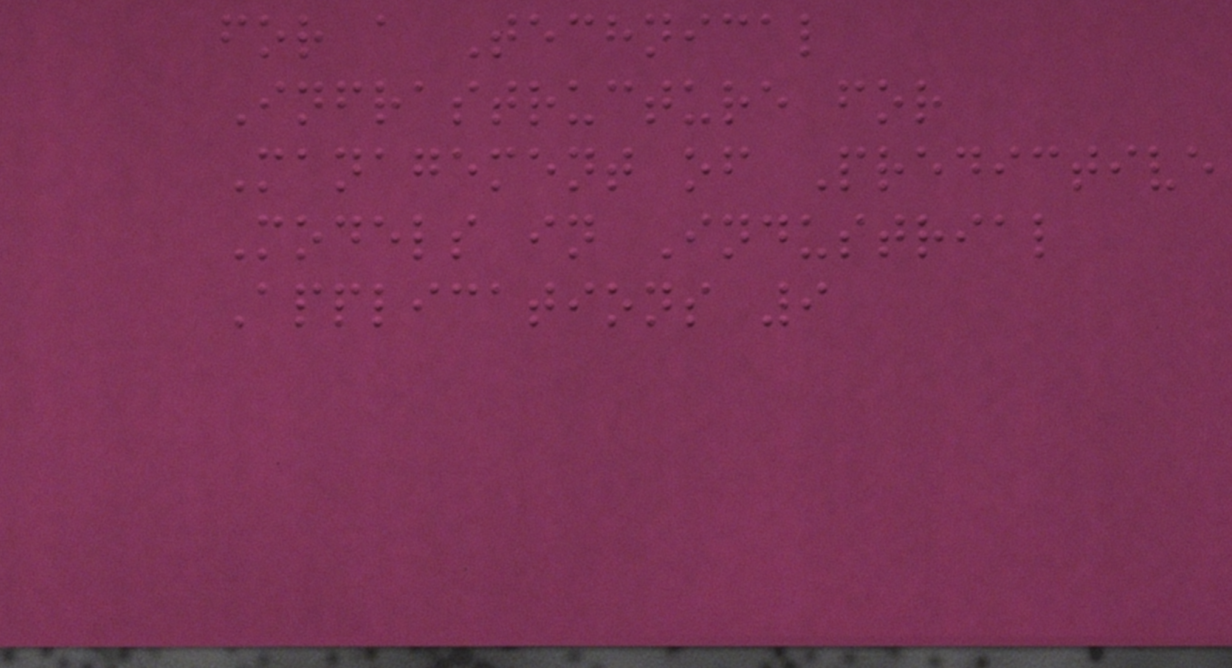for a Technical
Infrastructure for
Management of Predictive
Models in Industrial
Applications 9
